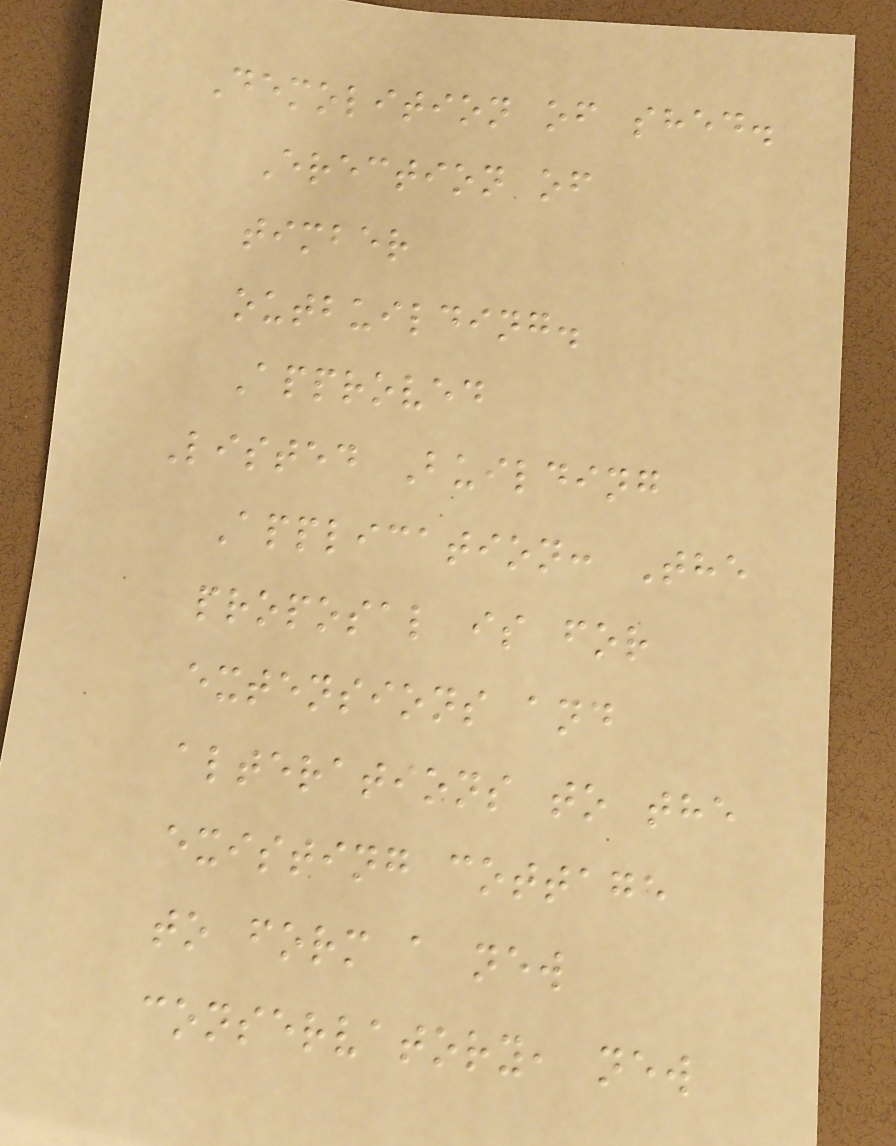Demolition of shed.
Erection of
timber
outbuilding.
Approved
Listed Building
Application: The
proposal is for
extensions and
alterations to the
existing cottage
to form a new
conservatory, new
